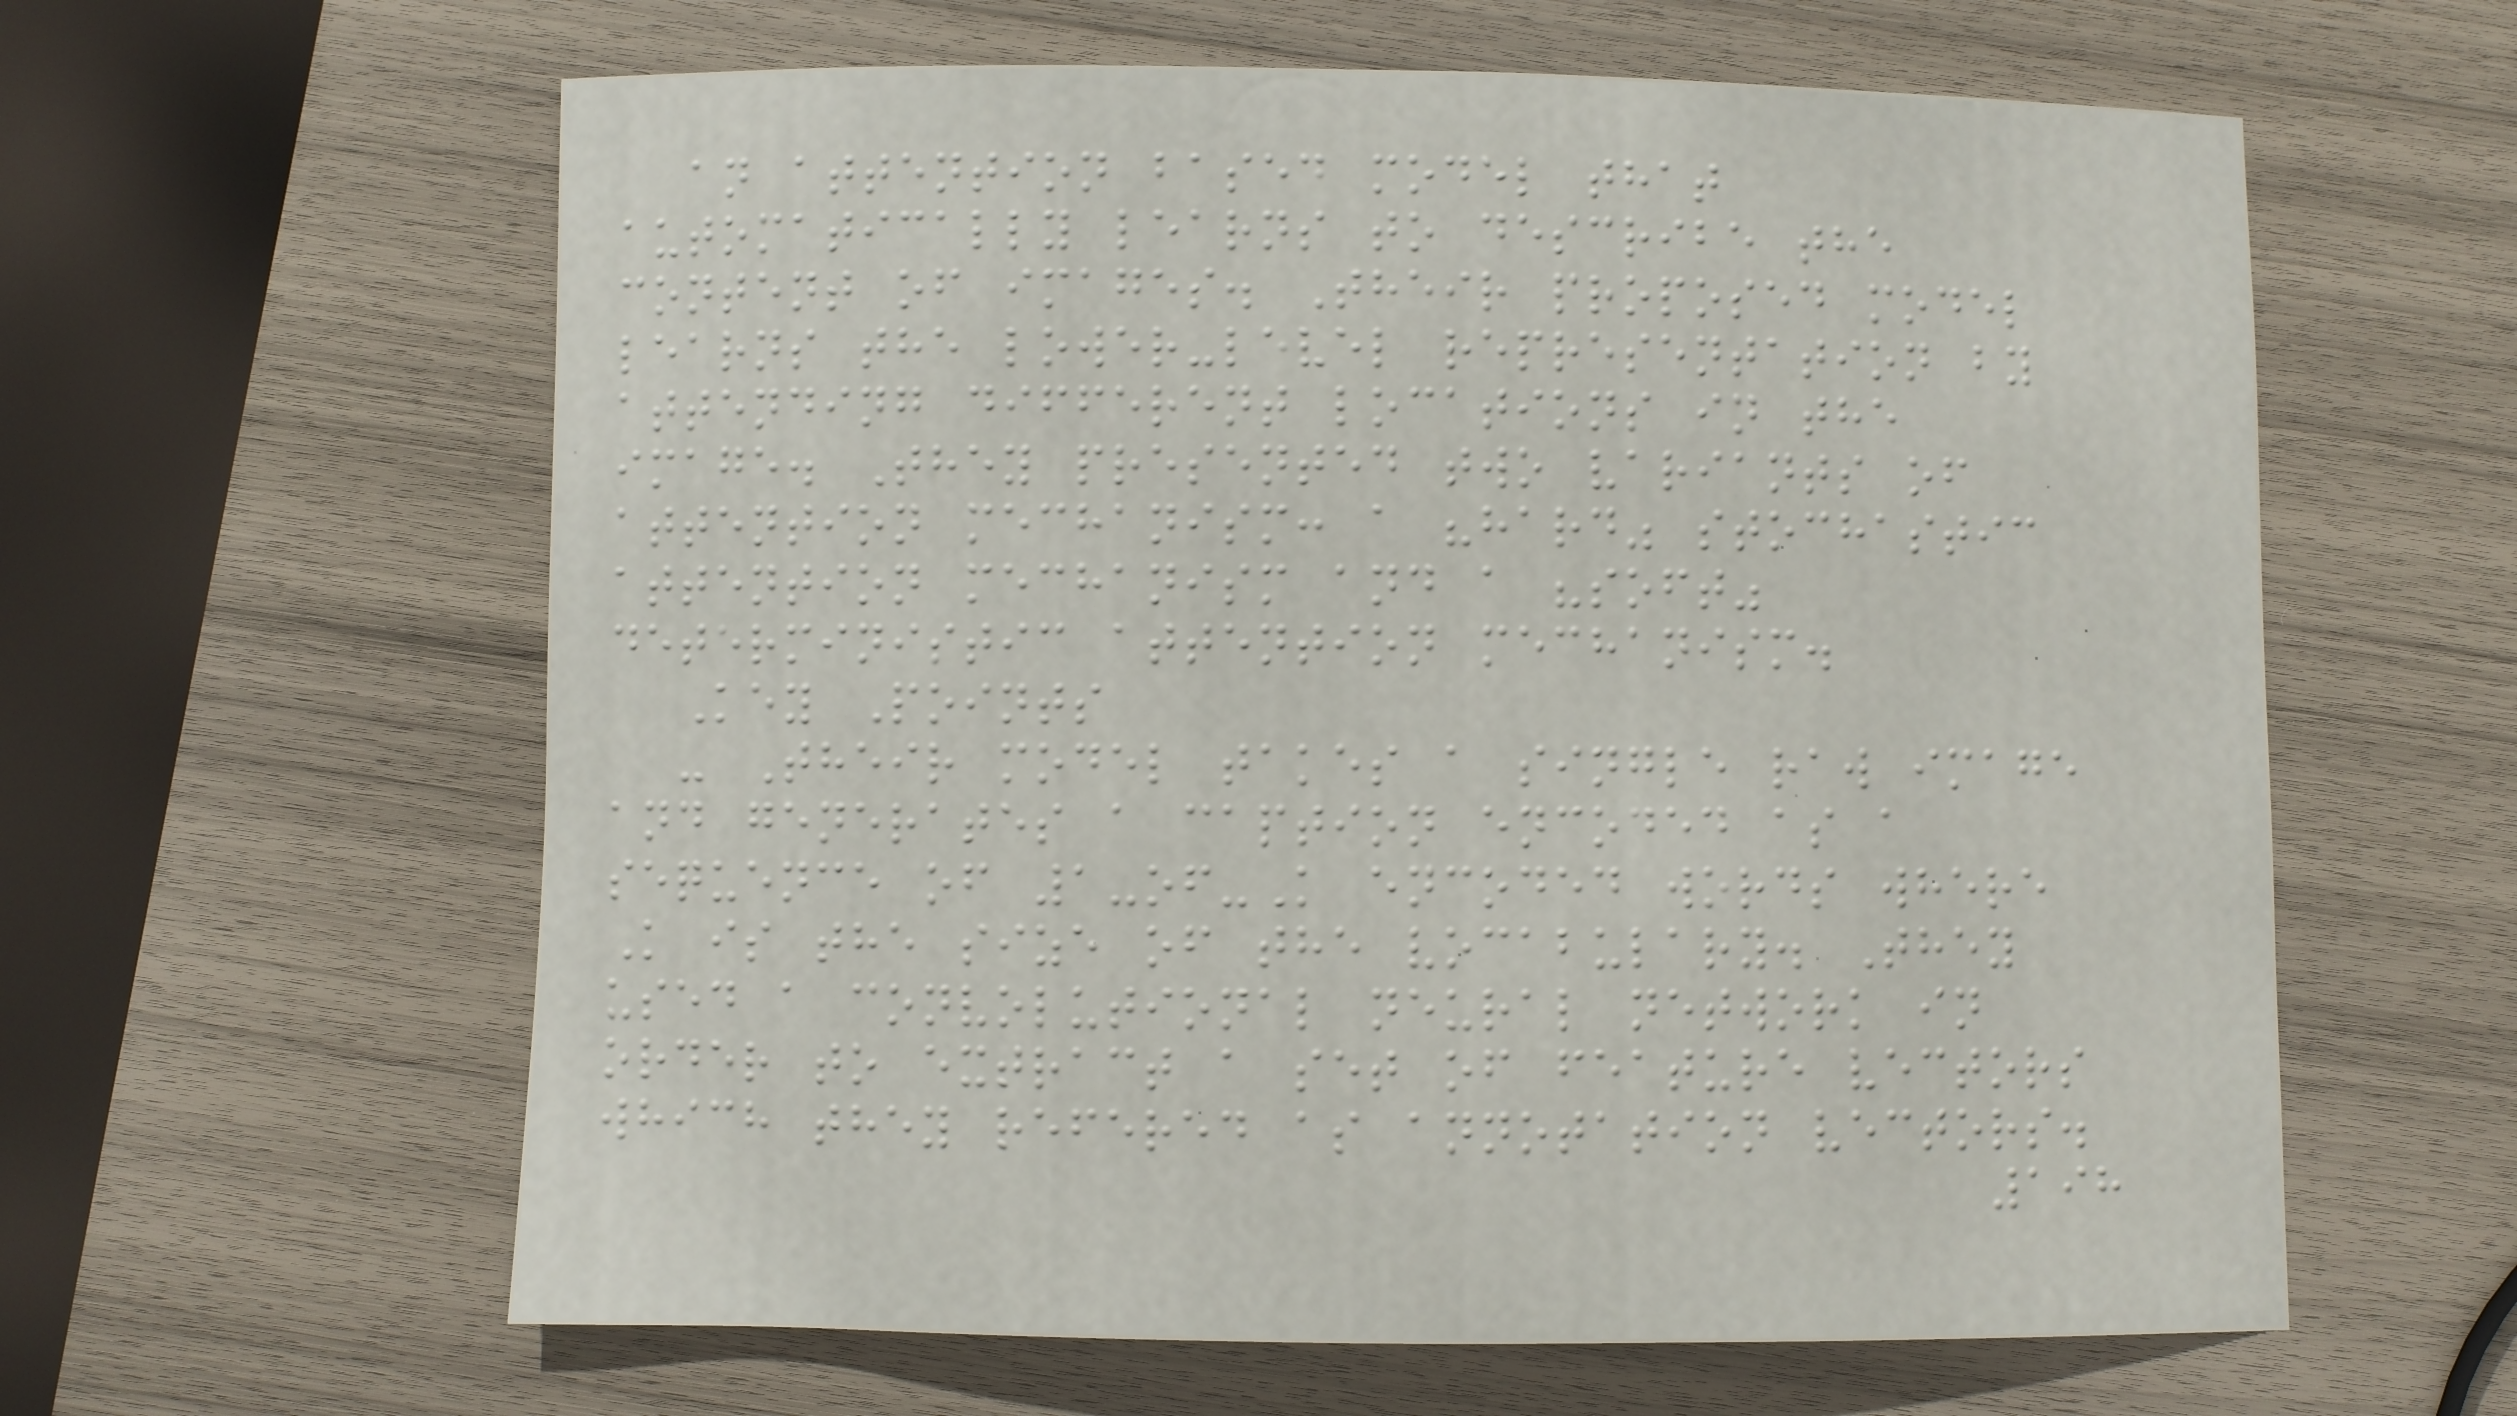an attention based model that
automatically learns to describe the
content of images. Their proposed model
learns the lower-level representation by
attending different locations in the
image. They presented two variants of
attention mechanism: a "hard" stochastic
attention mechanism and a "soft"
deterministic attention mechanism.
Key Points
- Their model takes a single raw image
and generates a caption encoded as a
sequence of 1-of-K encoded words where
K is the size of the vocabulary. They
used a convolutional neural network in
order to extract a set of feature vectors
which they refered as annotation vectors.
198
